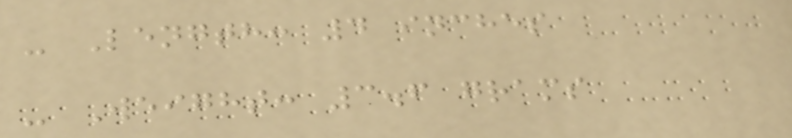- Length: 4 inches
- Weight: 3.6 grams
